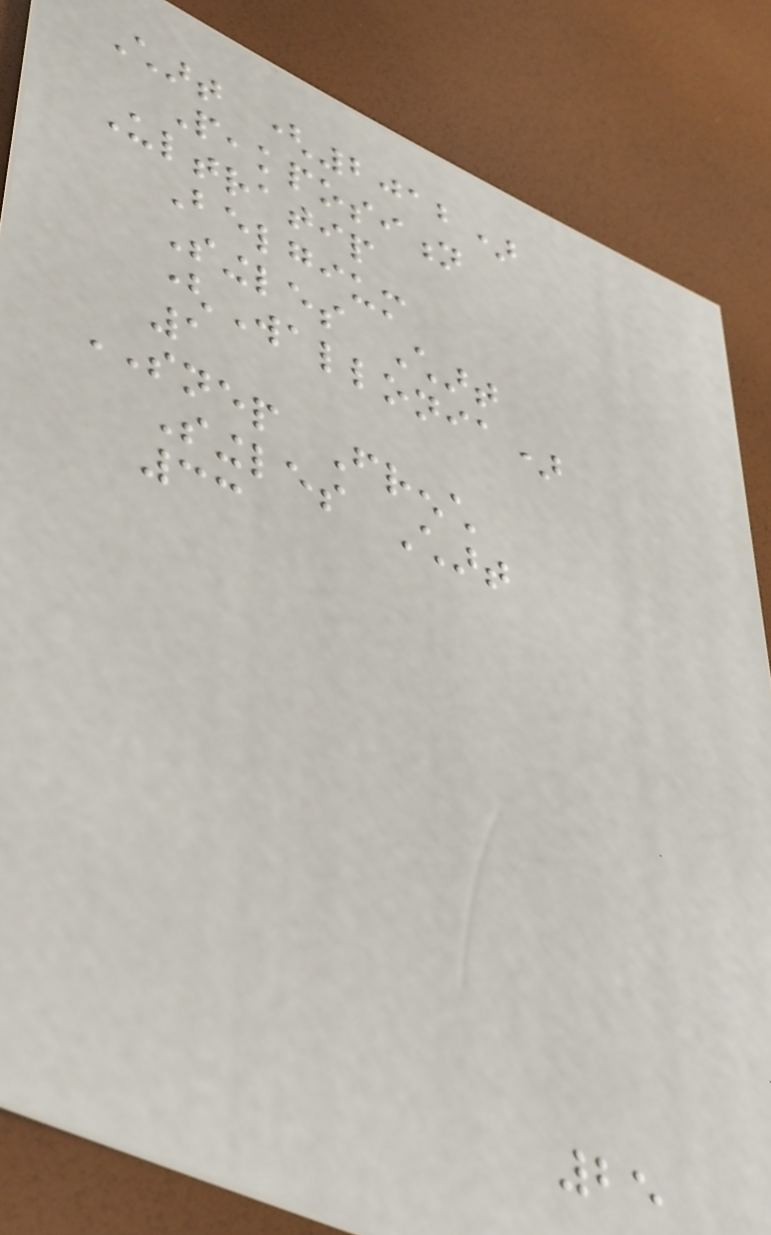Chart (2012)
Peakposition
Ultratip
Belgium
Singles Chart
(Wallonia)
1
SNEP French
Singles Chart
33
25
